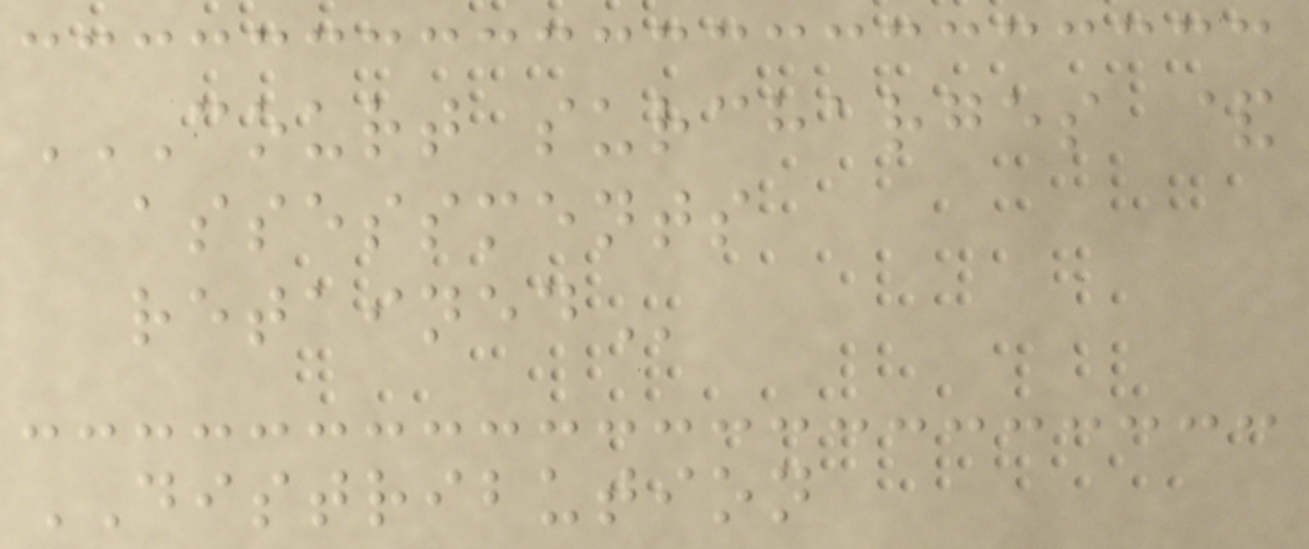COURT SURCHARGES &
ASSESSMENTS
RETAINED
DISTRIBUTION
